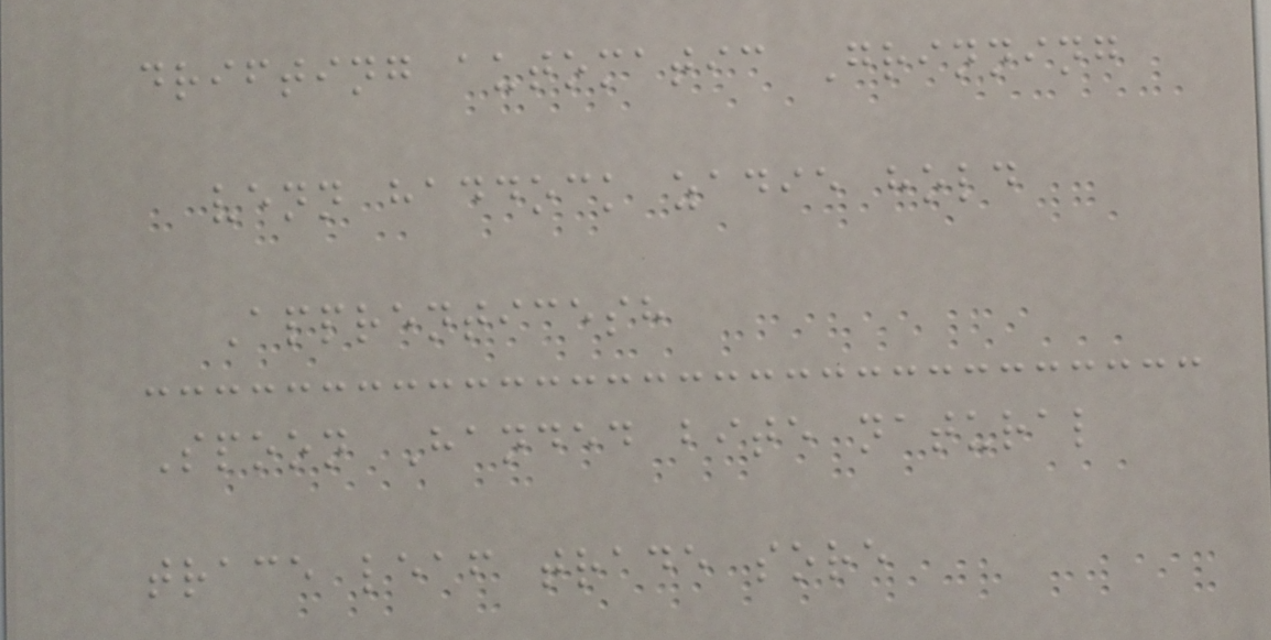drifting automatic Grinning
venn haddock zadie hold
Apprenticesh
Spoon Handed bite natural
trace leaf trade sore
